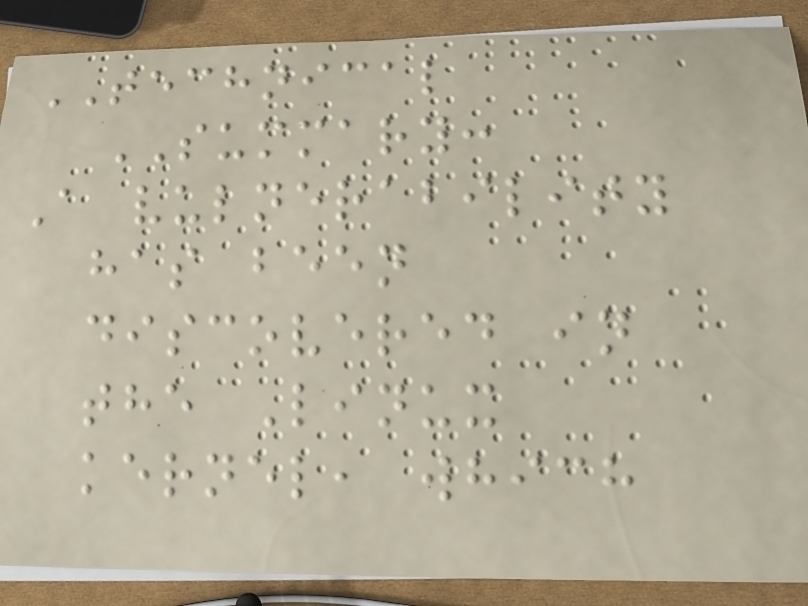TECHNICAL
SUMMARY:
A vulnerability
has been
discovered in
the Linux
kernel, which
